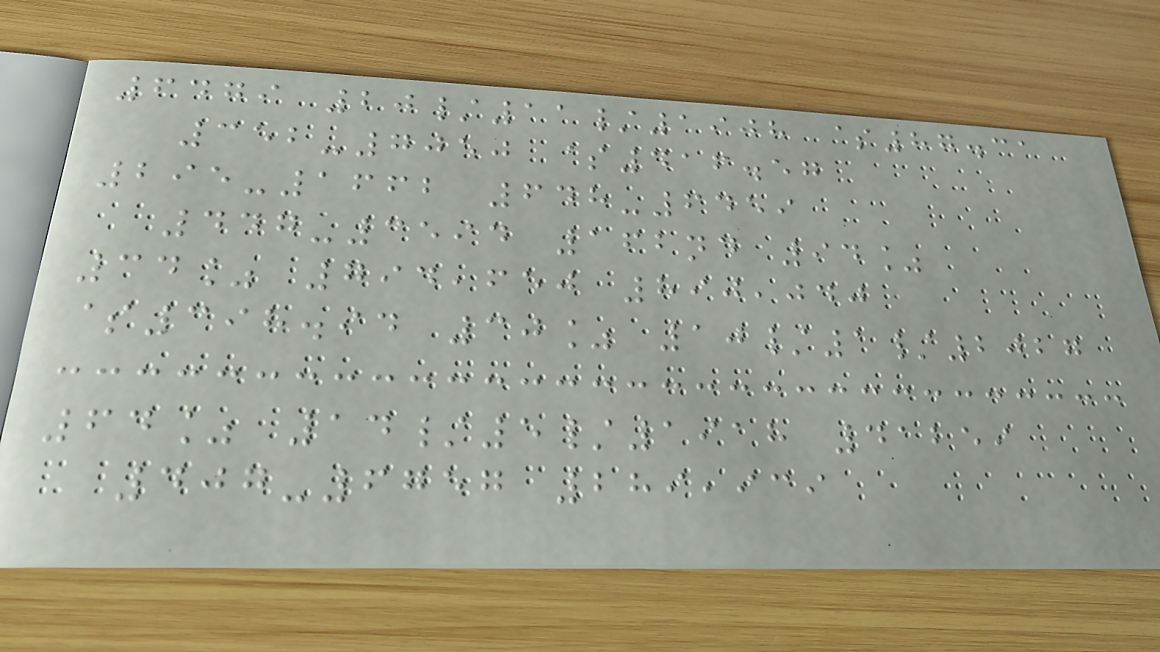6479 20/11/1908 $87.31
352-7050 $416.57
295-1662 648-6459
447-3594 162nd 94%
34% 794,650 890,040
$398.94 30% 10/1/2027
64% 14/5/1918 41259
407-6757 289,939
